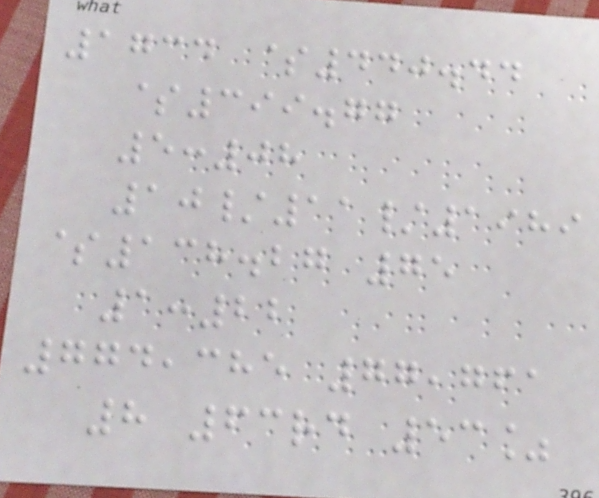1734 $440.44
$399.77
5:08
10/11/1989
$138.27 75
1:22
774,385 77,761
8 63rd 53%
